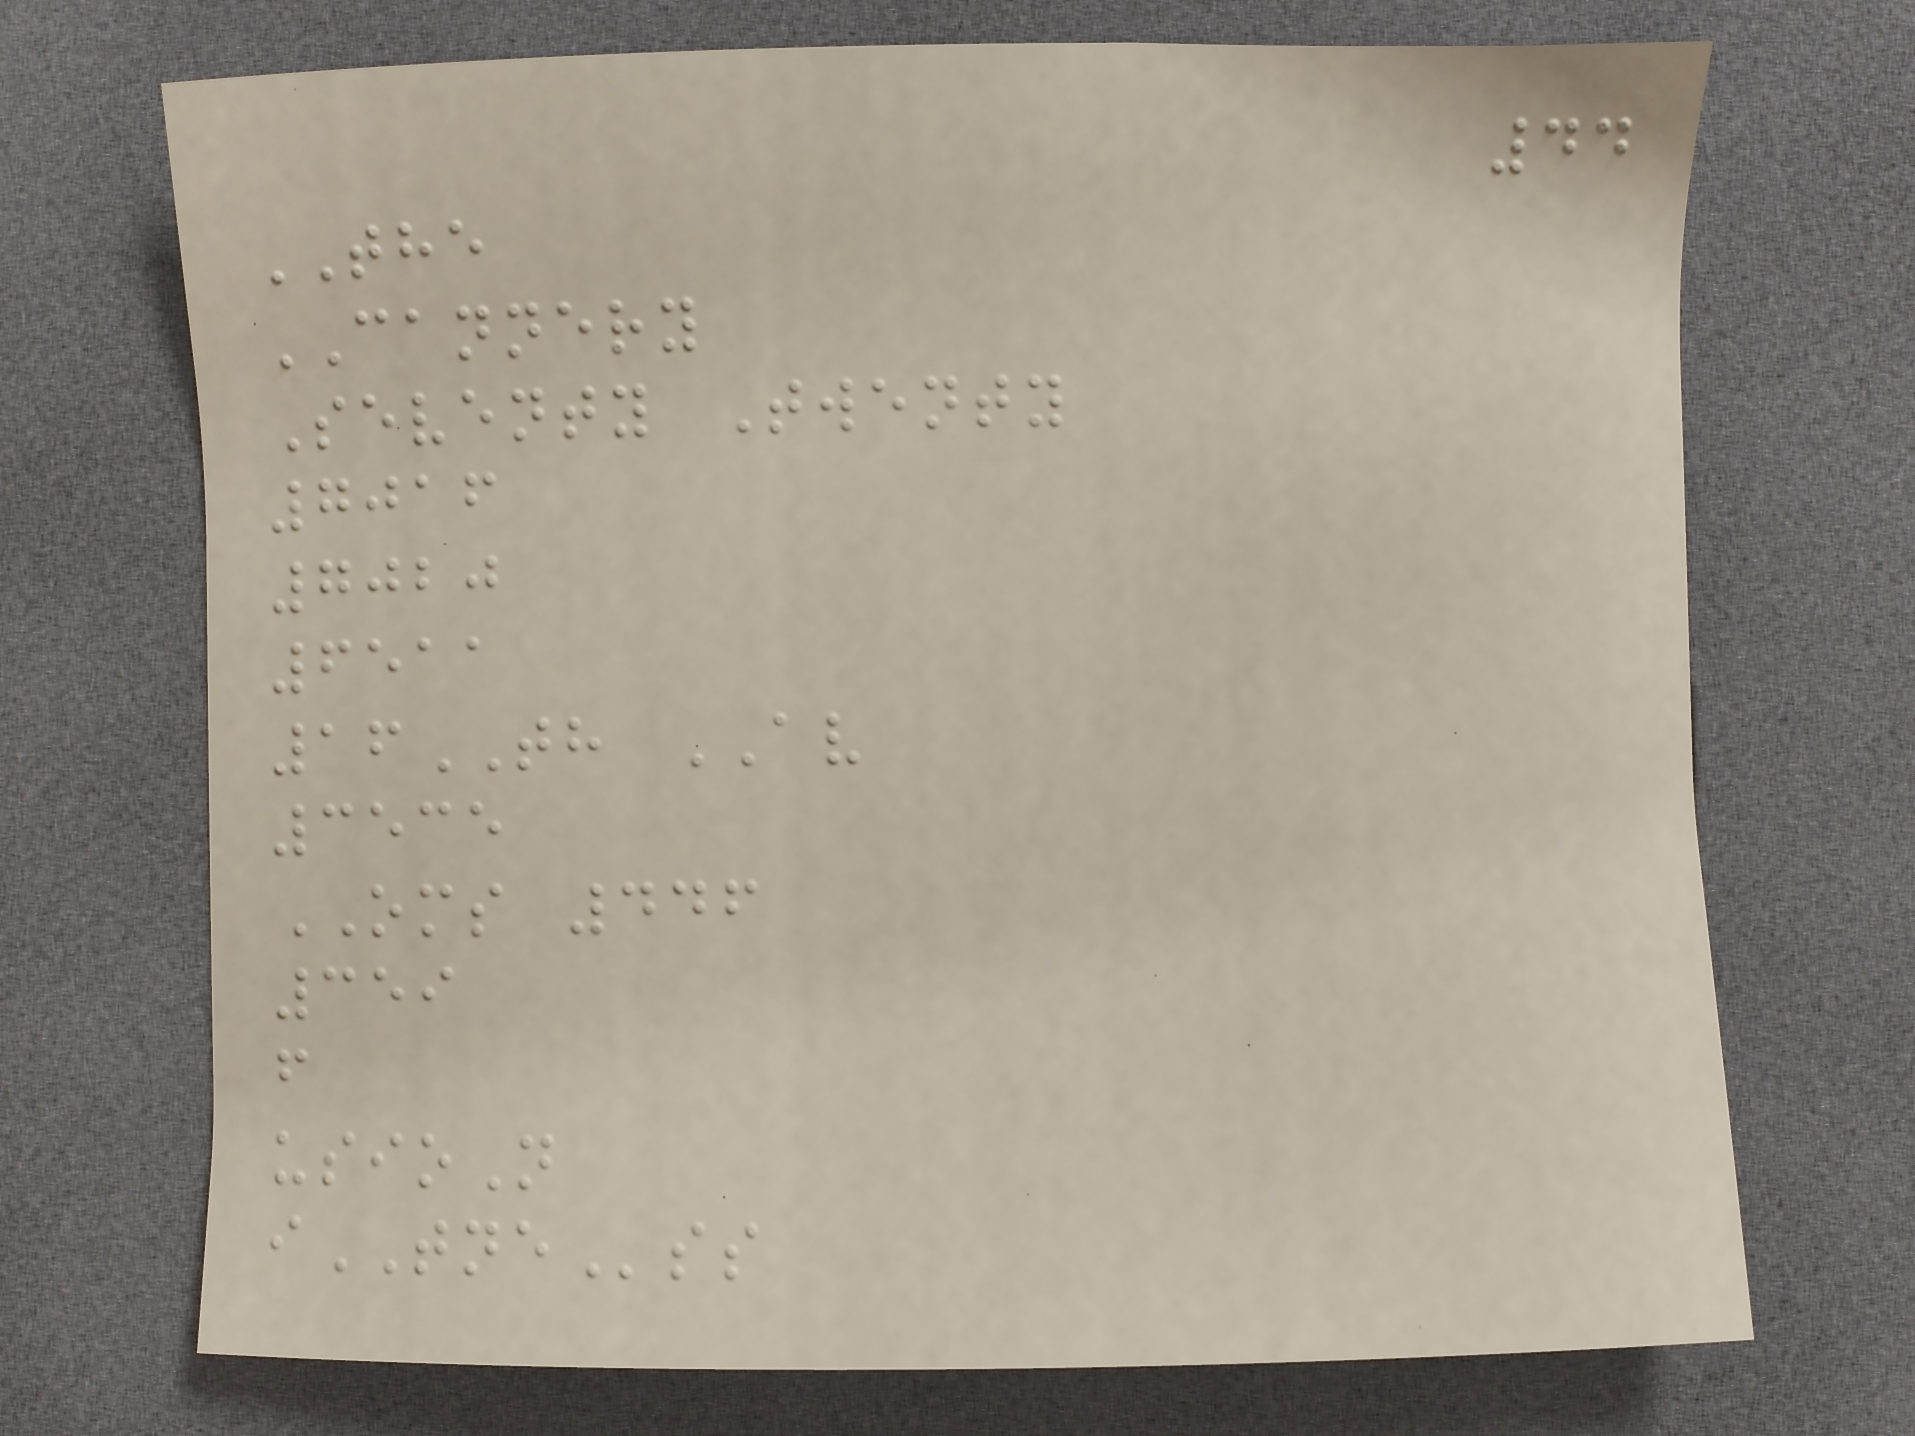44
THE
CANNERY
Seventy Twenty
7016
7020
6511
16TH AV
3535
OMS 446
359
f
usioN
iTNEss
